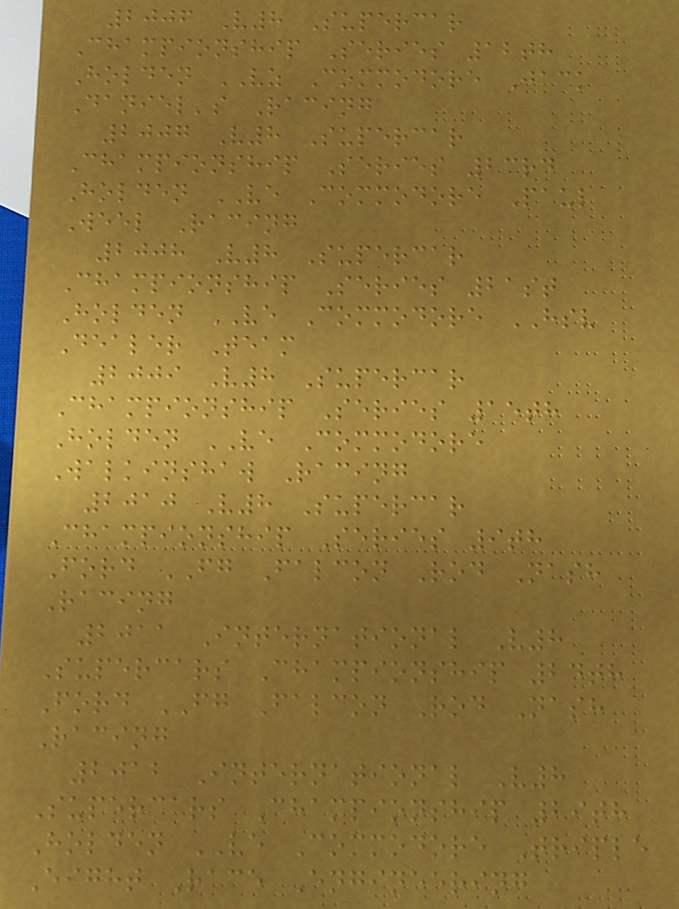2006 V8 Supercar
Championship Series 12th
Holden VZ Commodore Jack
Daniel's Racing
2007 V8 Supercar
Championship Series 23rd
Holden VE Commodore Paul
Weel Racing
2008 V8 Supercar
Championship Series 21st
Holden VE Commodore HSV
Dealer Team
2009 V8 Supercar
Championship Series 15th
Holden VE Commodore
Walkinshaw Racing
2010 V8 Supercar
Championship Series 9th
Ford FG Falcon Rod Nash
Racing
2011 International V8
Supercars Championship 24th
Ford FG Falcon Rod Nash
Racing
2012 International V8
Supercars Championship 29th
Holden VE Commodore Triple
Eight Race Engineering
